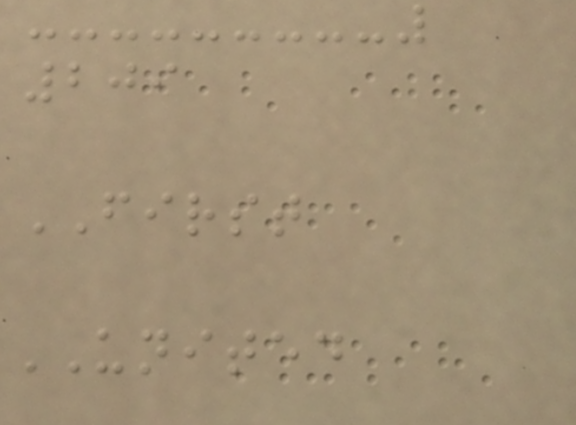209
FIRST
UNITED
